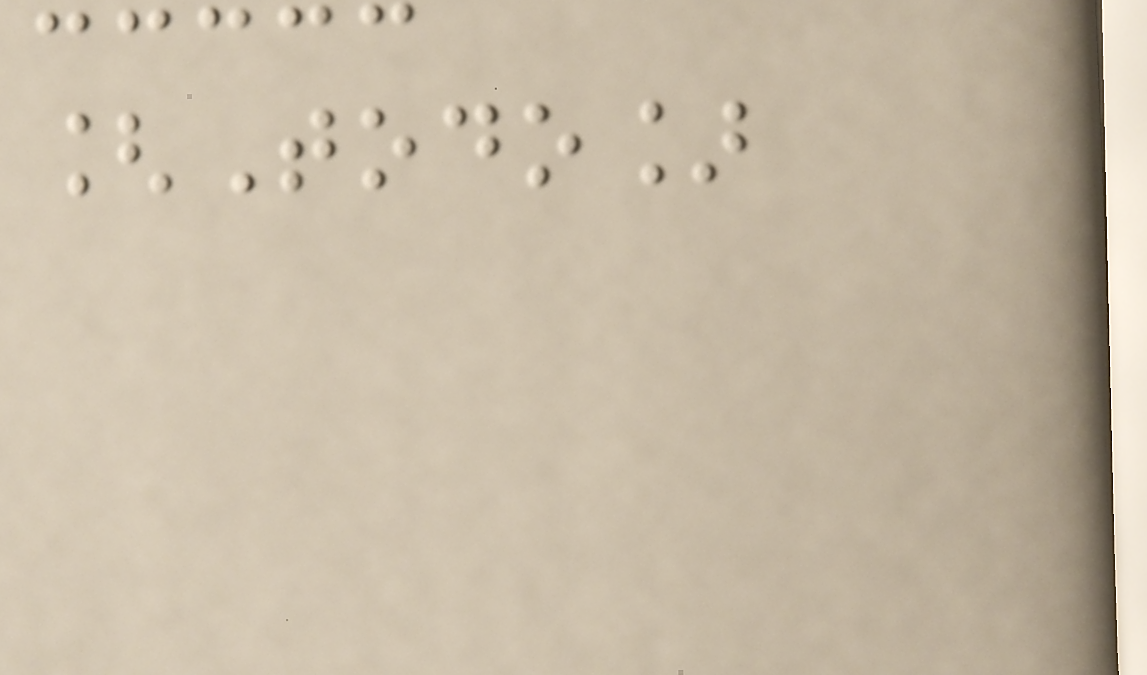[Todo]
